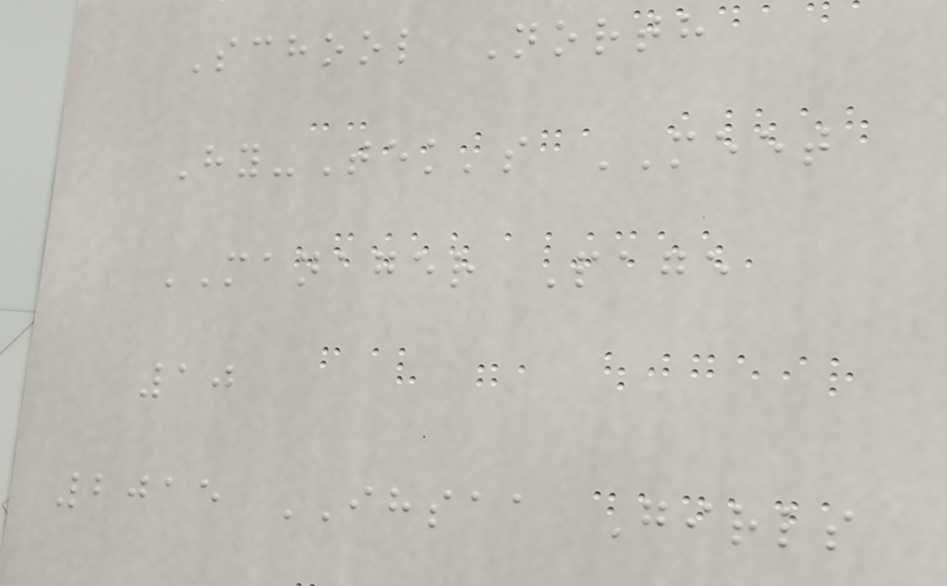School North
Hy-Tek's MEET
MANAGER Page
10
2015 IHSAA Girls
